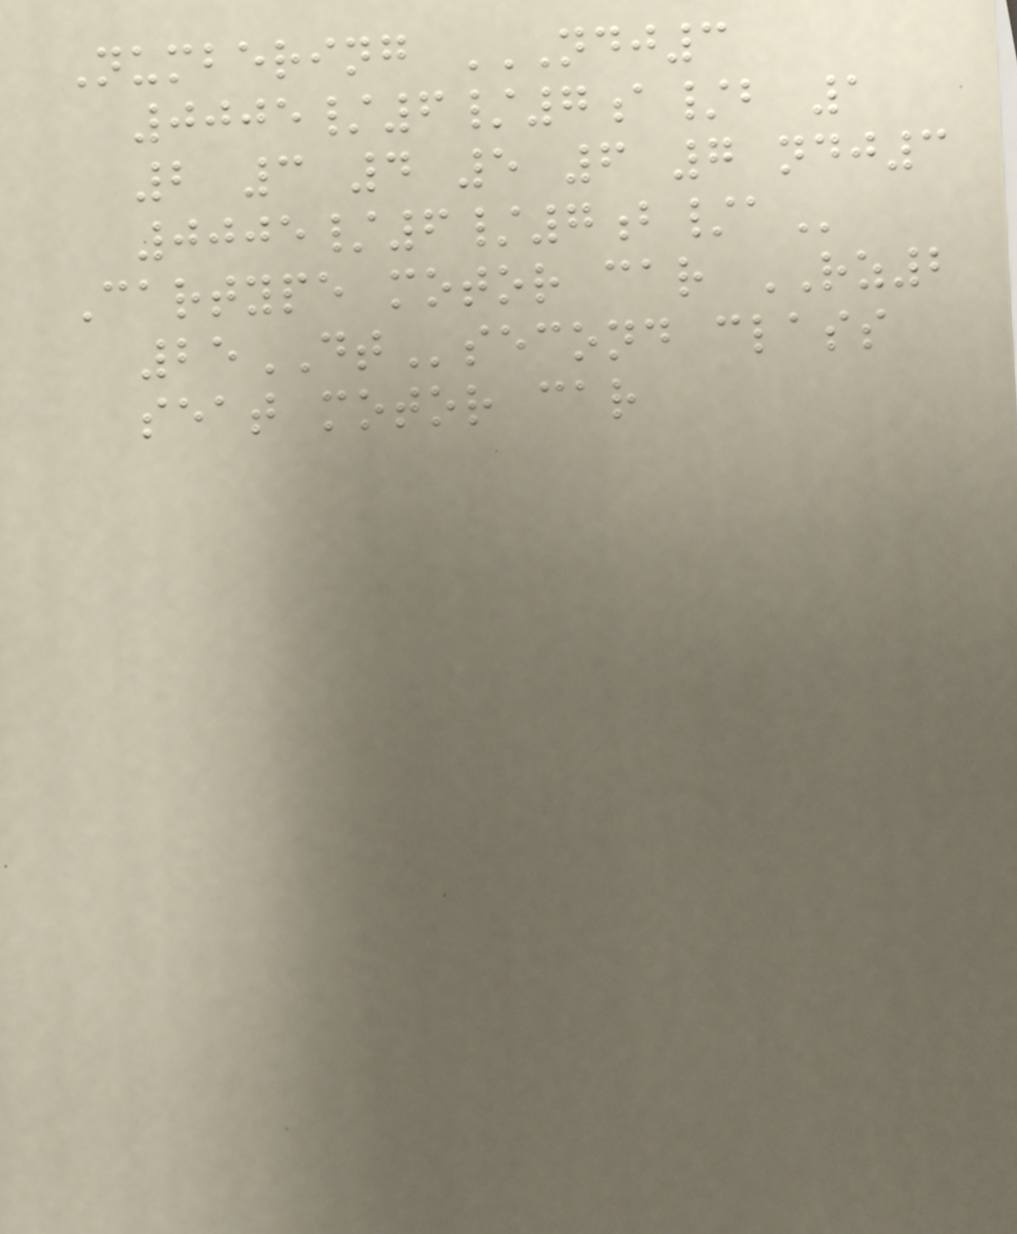Numbering NDJ3
0005/6/7A/B 1
2 3 4 5 6 7 NDJ3
0005/6/7B/A
Cartype motor car RZ2
25DTsecond class
seat motor car
